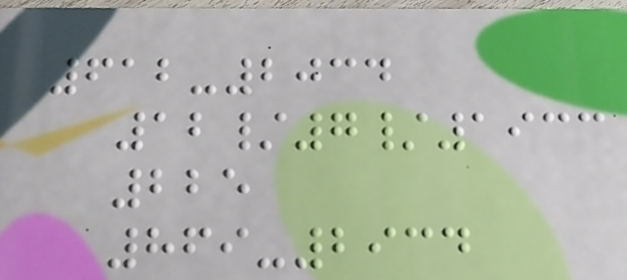612-2034
12/7/1933
225
869-2934
